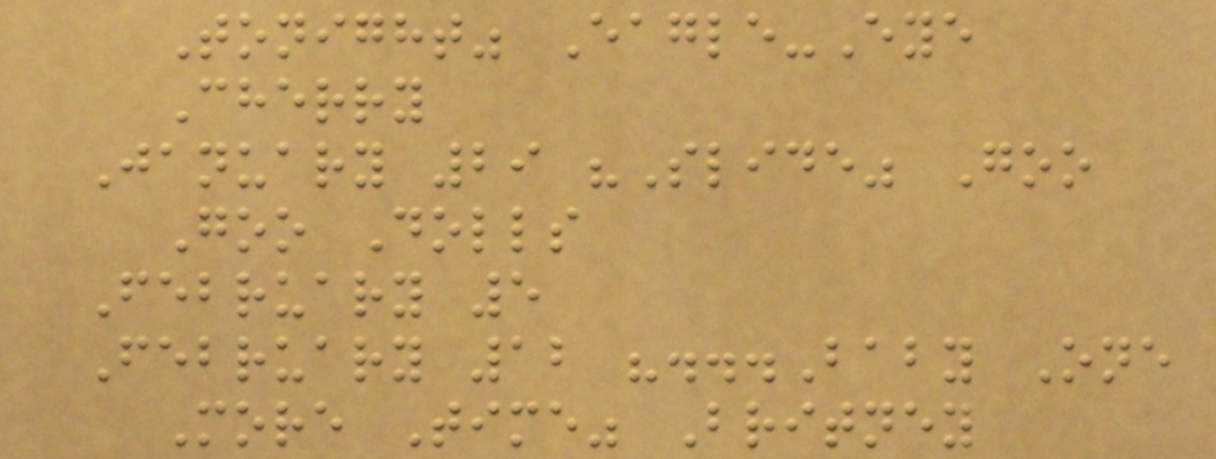Tonight" Eagle-Eye
Cherry
January 29 "Slide" Goo
Goo Dolls
February 5
February 12 "...Baby One
More Time" Britney
